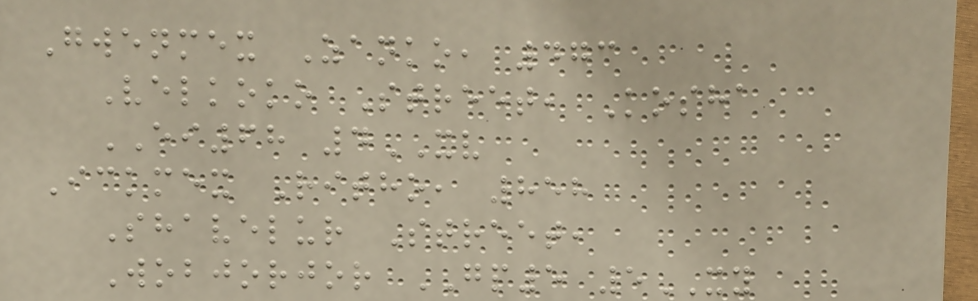Gwenmex Zanko, 473
Velkoko Street, Kosha
EI68 4XV
Ickmex Ritho, 858
Shavelur Street,
Wobjorjor GP5 5XY
